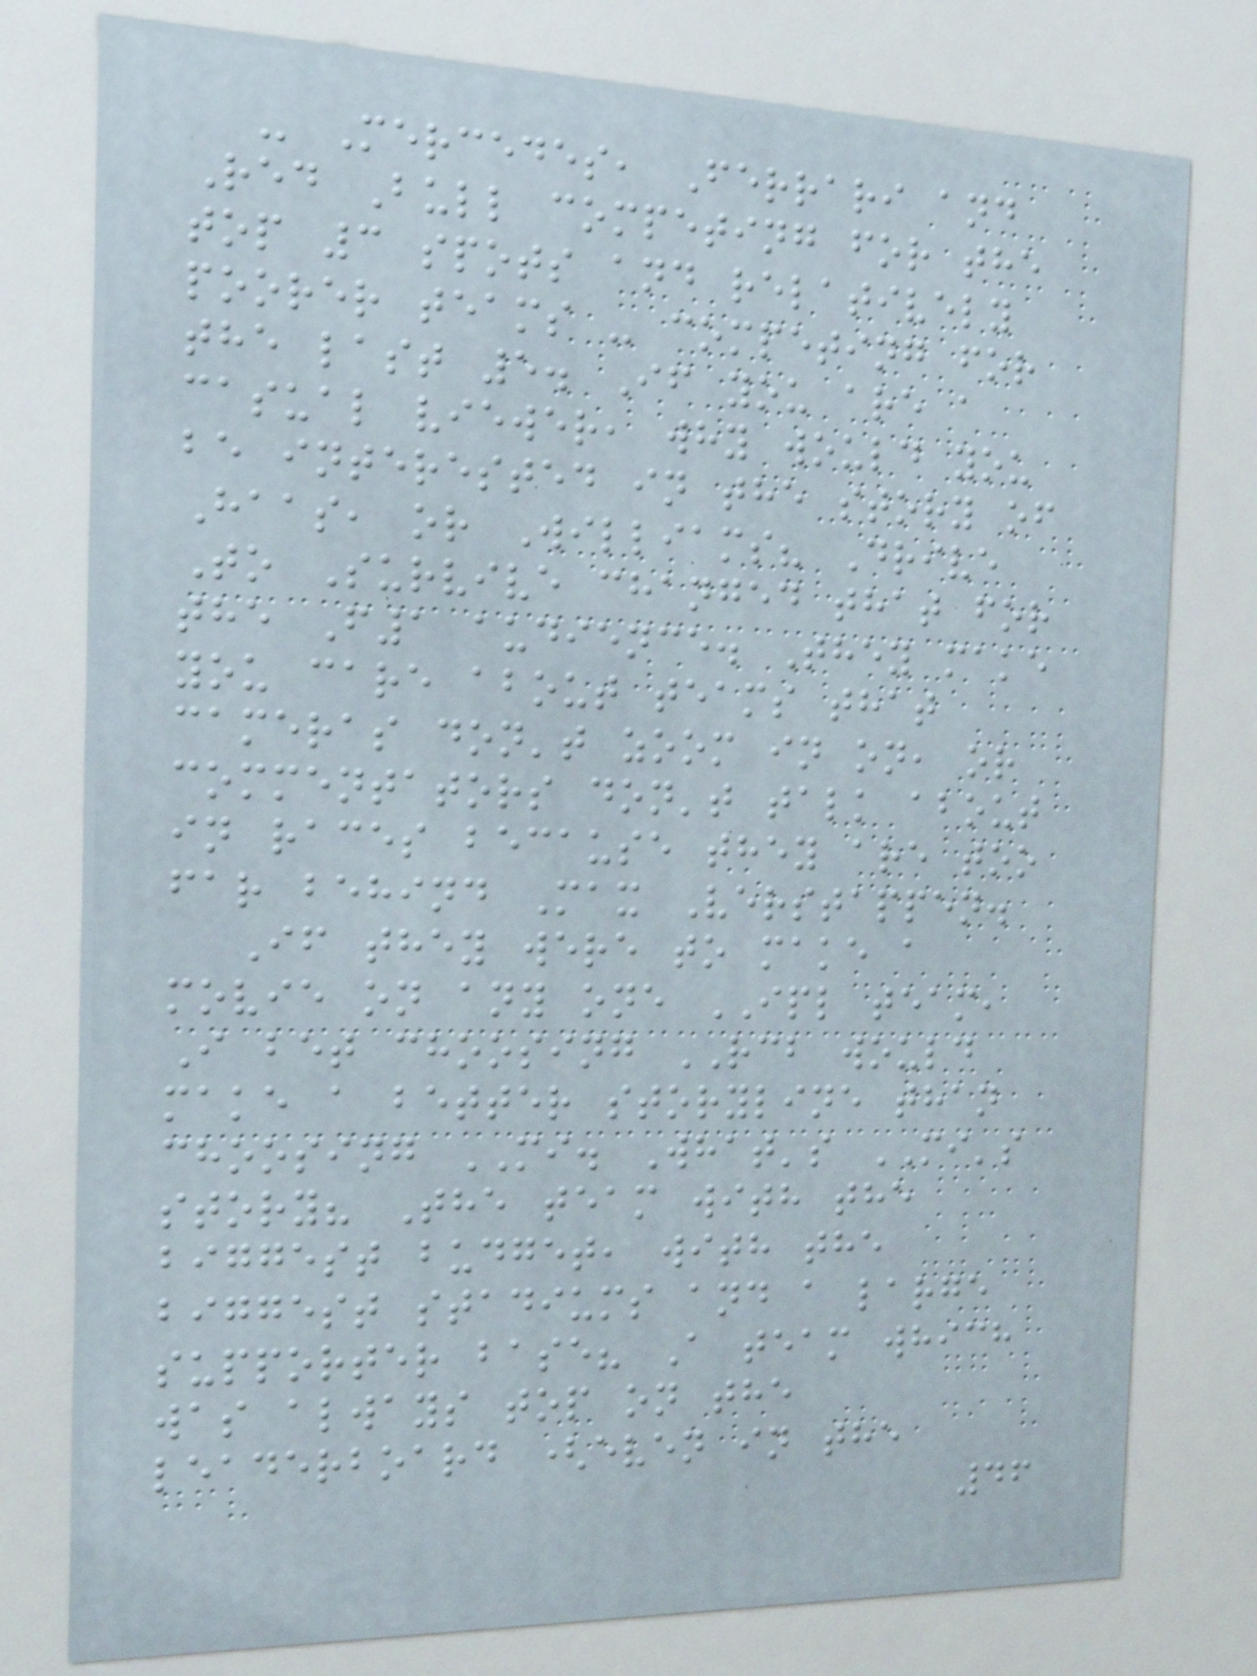- Mercedes, Ferrari and
Red Bull competing for the
top 3 spots and relatively
poorer teams - competing for
the last 5. If you are a
casual viewer, why would you
be interested in the story of
Haas, or Williams? Drive
To Survive changed that for
the F1 audience. They make
you care about teams that
cameras don't zoom in on, or
commentators don't talk about
in races because they are too
far behind Max Verstappen.
If they were to make a
movie on any one IPL team,
I bet choosing RCB would
make a better storyline than
choosing MI. What's MI's
story? The team with the
biggest budget, with the
biggest stadiums and a large
supporter base? A team which
was always top on the
leaderboard (even in the
46
